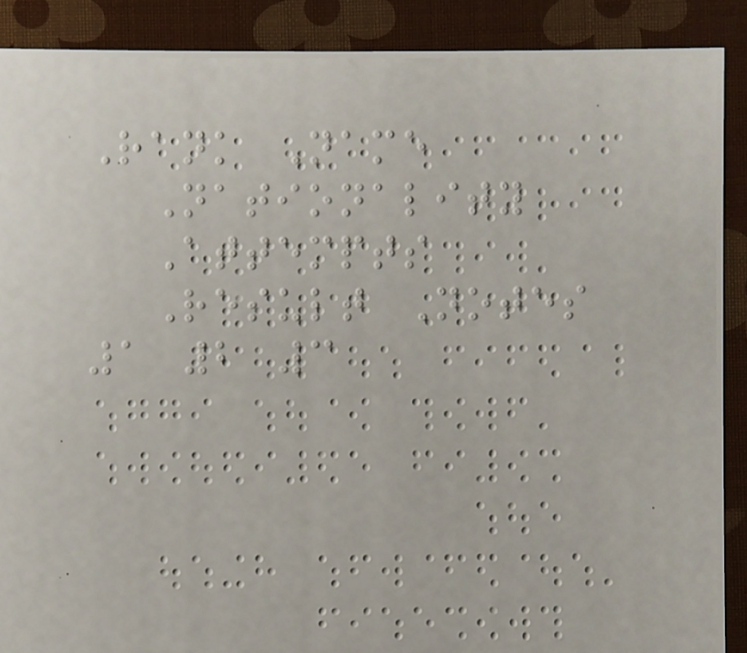Rank Name
Nationality
Attempts
Result Notes
1 2 3
